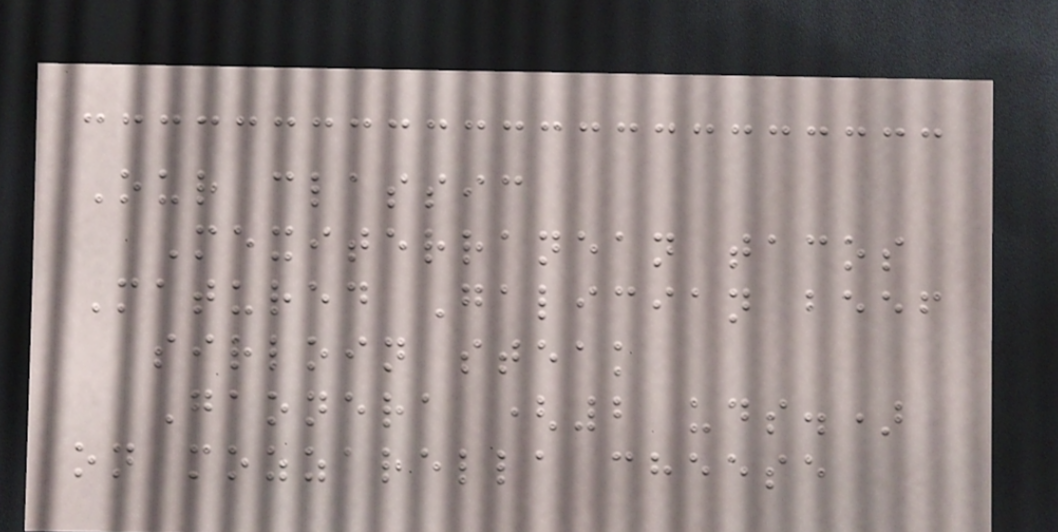Our classic
Mexiterranean tacos
Matured Galician beef
sirloin steak
Gaonera (2 uds.)
on mozzarella cheese
